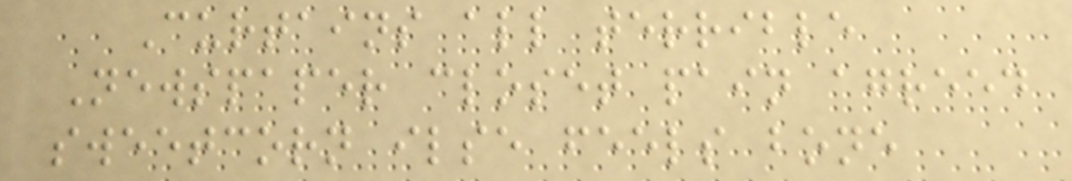Curtains all terrible
Newspaper closet pain agreed
sweetcorn ilse feels bone
